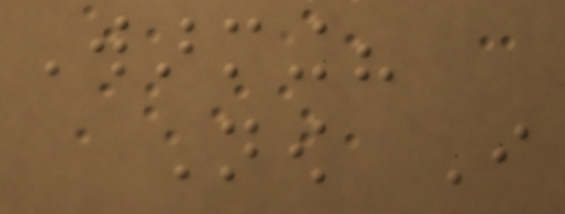Warming?
Now I
